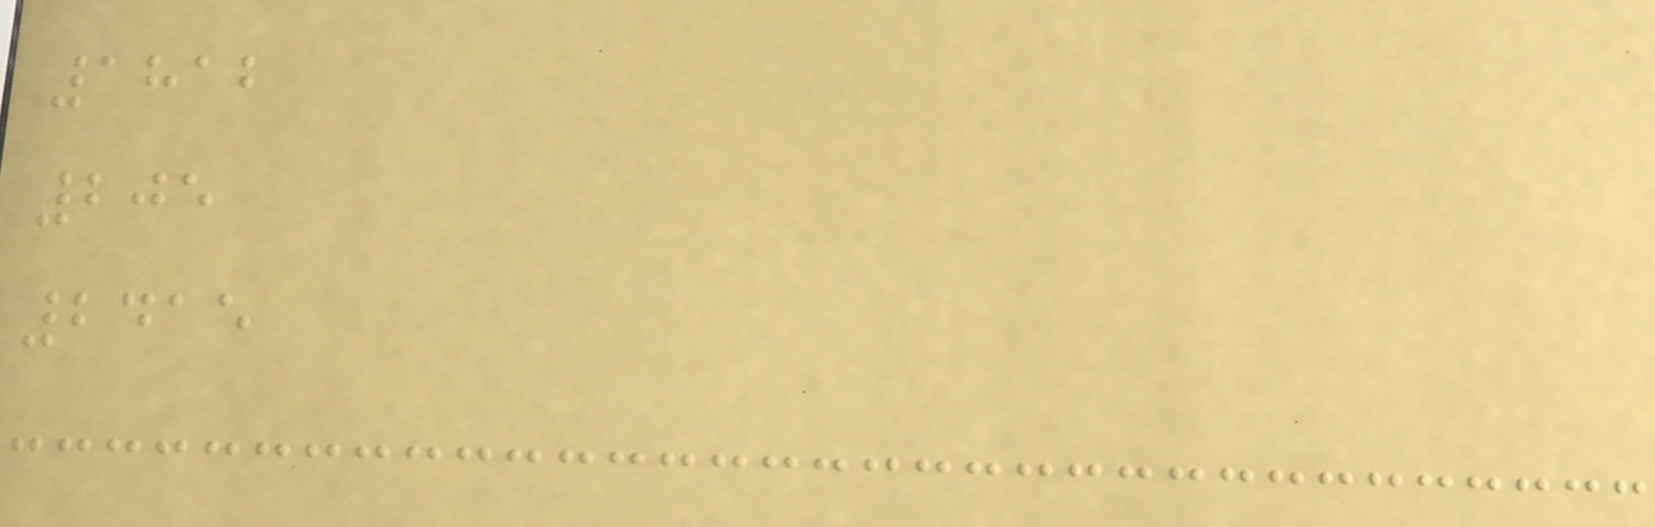1812
205
2415
